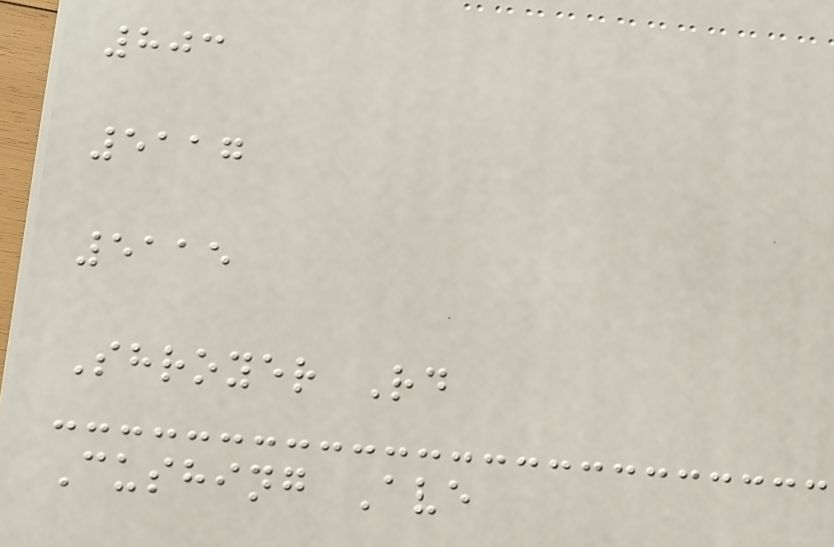803
5117
5115
Shroyer Rd
Cushing Ave
